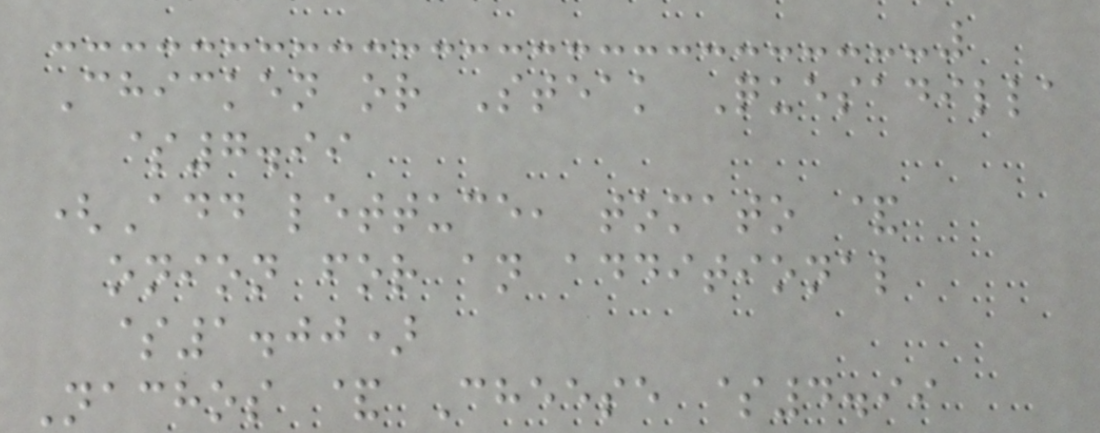Chicken or Steak Quesadilla
$7.99
(Add lettuce, tomato &
onion for an additional
$1.00)
Nachos & Cheese $4.99
